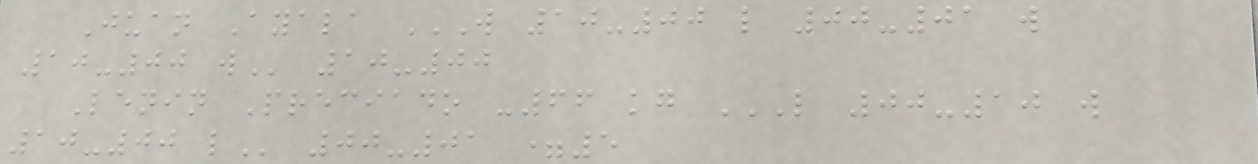Juan Ayala W 10-00 L 00-01 W
10-00 W 10-00
Lenin Preciado -66 kg L 00-10 W
10-00 L 00-01 =5
